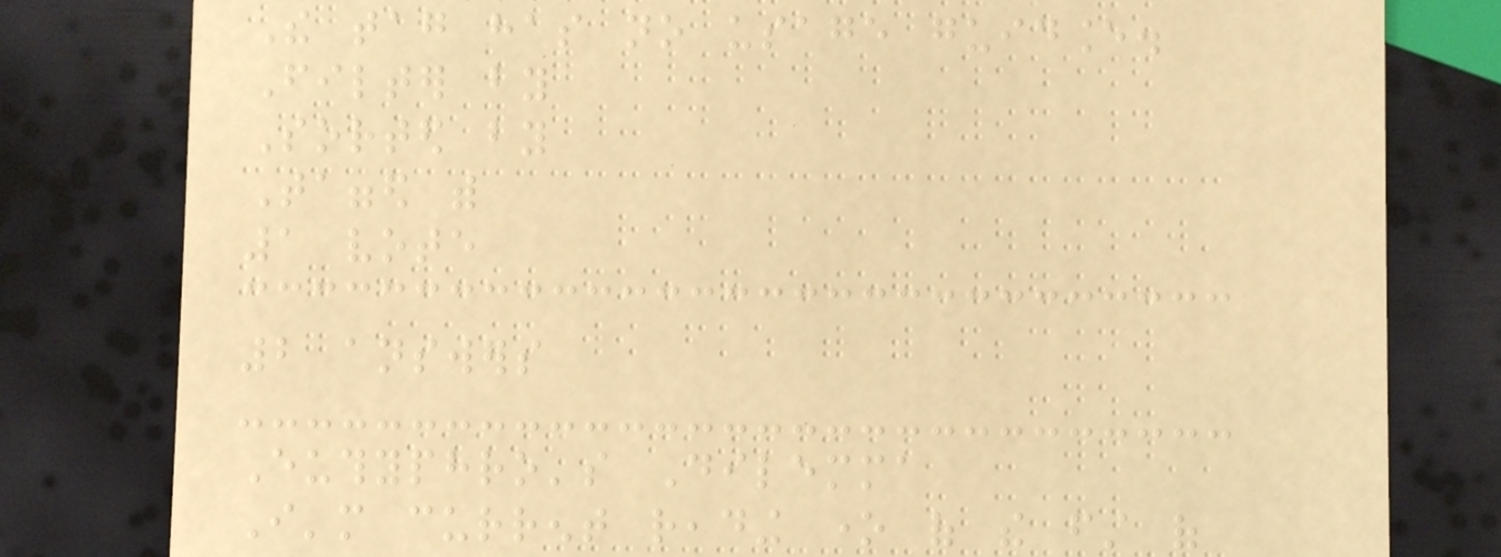The tag has no usage guidance.
Filter by
Sorted by
Tagged with
1 vote
2 answers
Euthyphro's Dilemma
I'm current reading one of the first of
